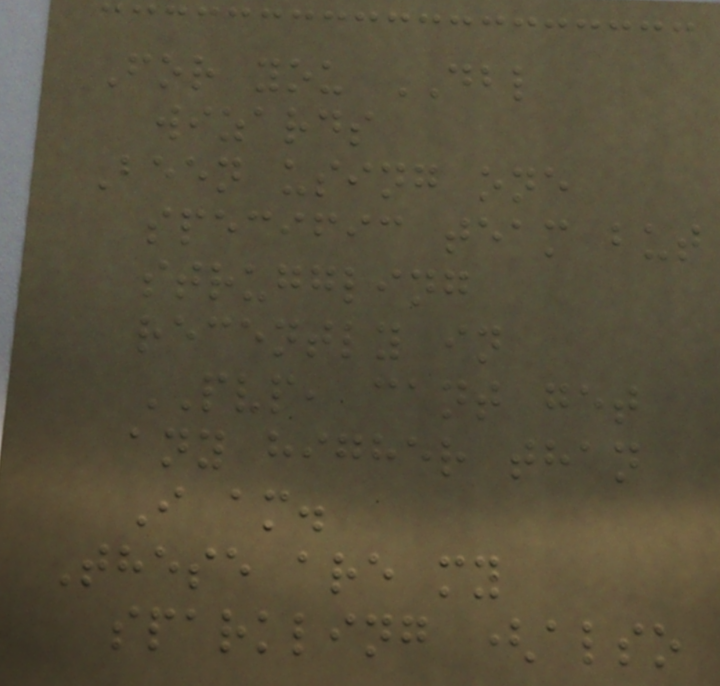For you DBL
wizards
Been using one
specific team but
struggling
recently in
PVP, cant get
any higher than
I am.
These are my
sparkling (also
